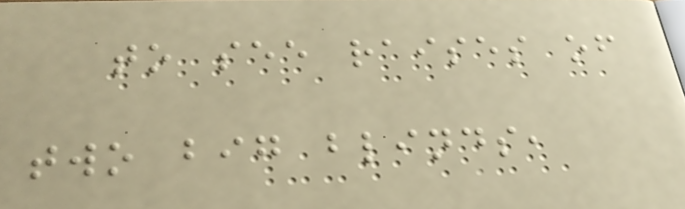to see raises of
two big blinds,
